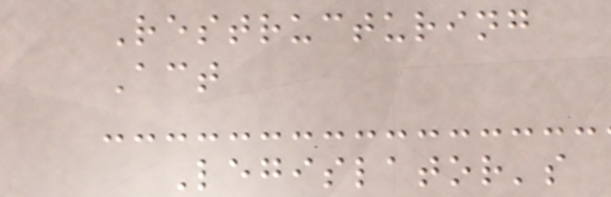Restructuring
Act
Legislator's
